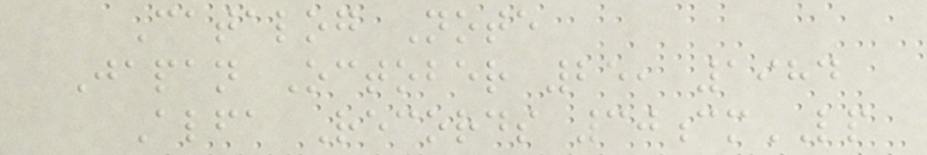Catalog Note
Japan October 25, 1984
Alfa Records 30cmLP
